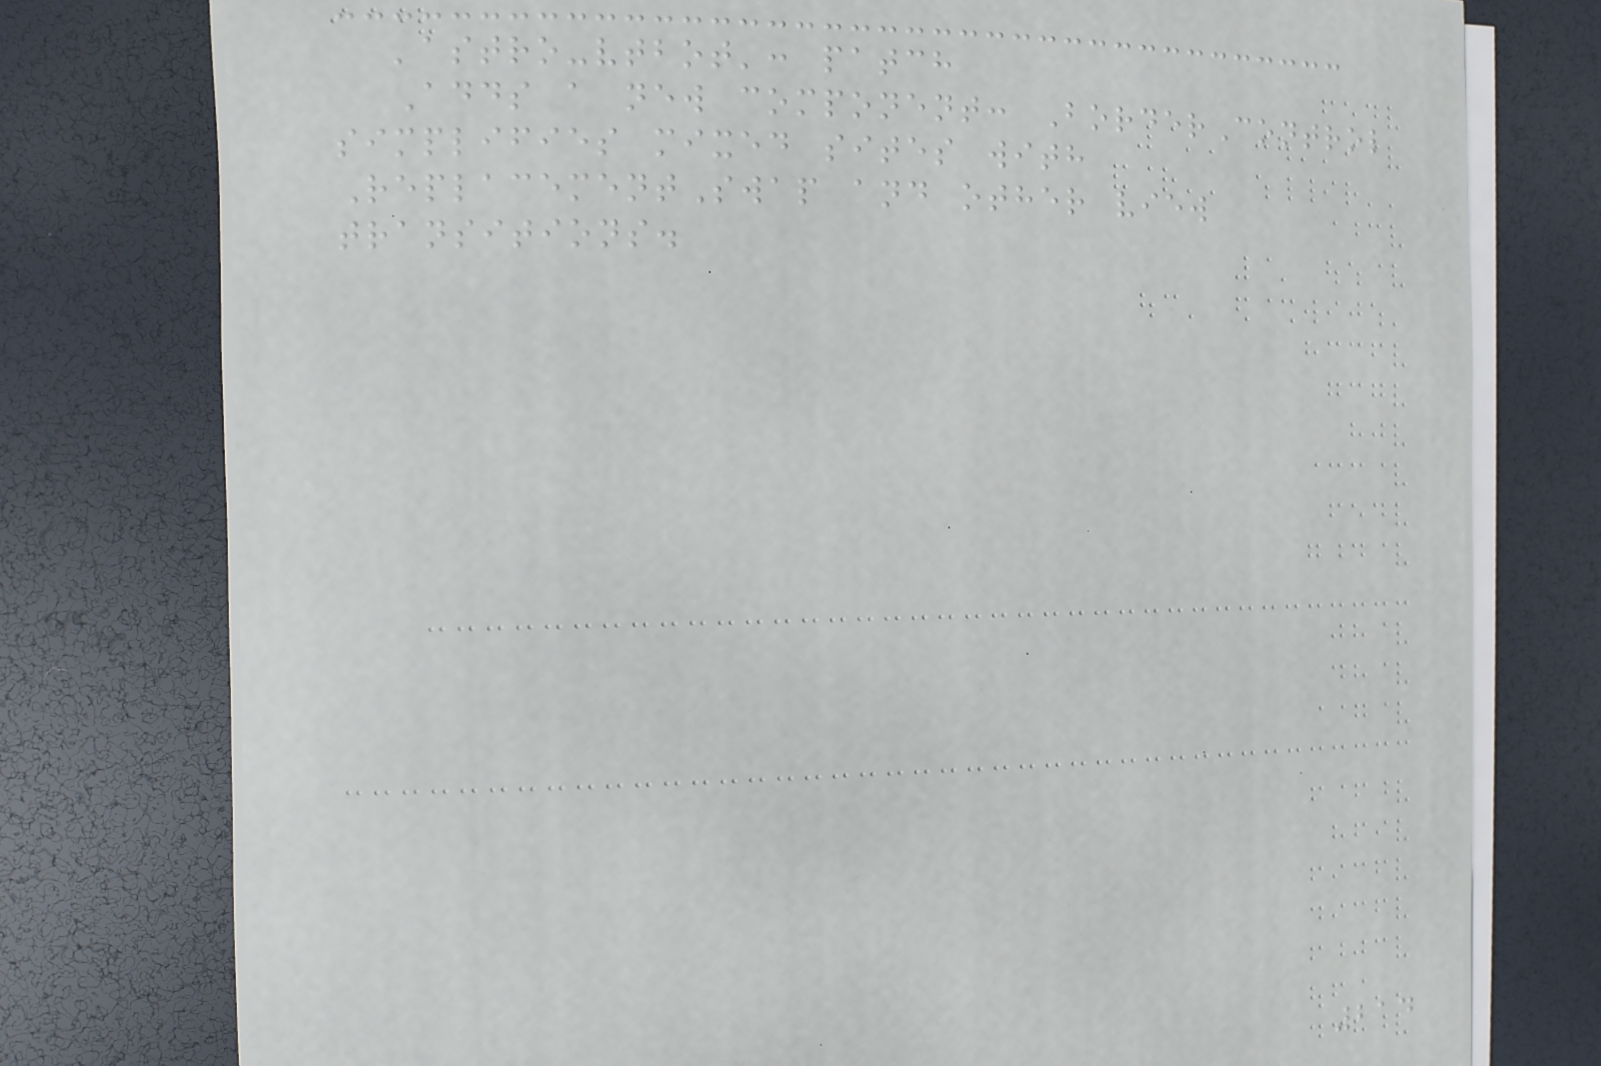'astro-vtbot': patch
Adds a new component: BorderControl
simplifies mixed sites with
ReplacementSwap and other view
transitions.
214
